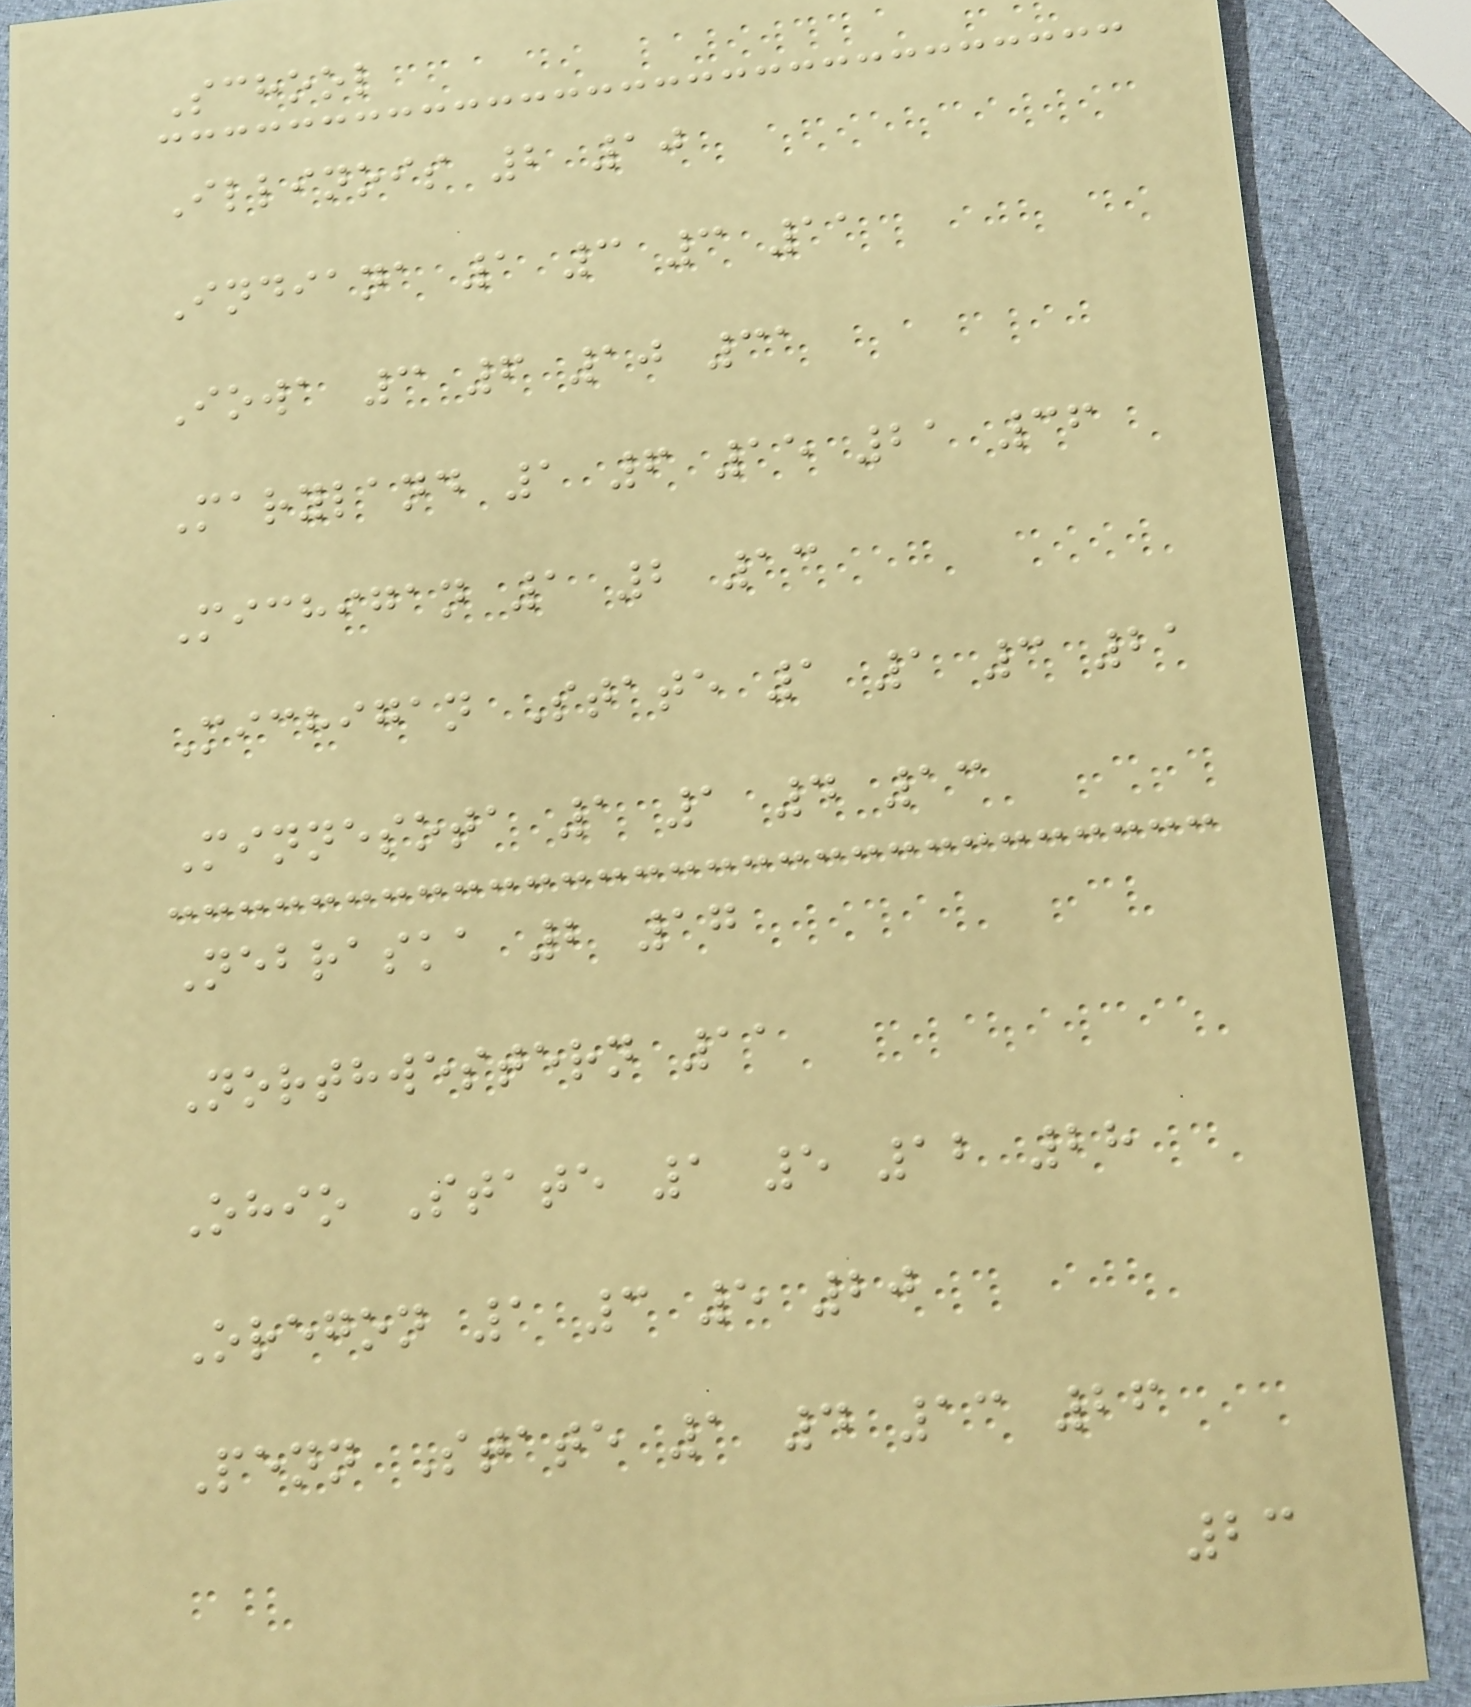School
Illinois 2 10
Indiana 1 3 3 11
Iowa 3 6 10 31
Maryland 1 6 15 21 36
Michigan 1 2 13
Michigan State 1 1 3 21
Minnesota 1 1 4 13
Nebraska 2 17
Northwestern 11
Ohio State 1 5 12 28
Oregon 1 3 5 20
Penn State 1 4 13 26
23
